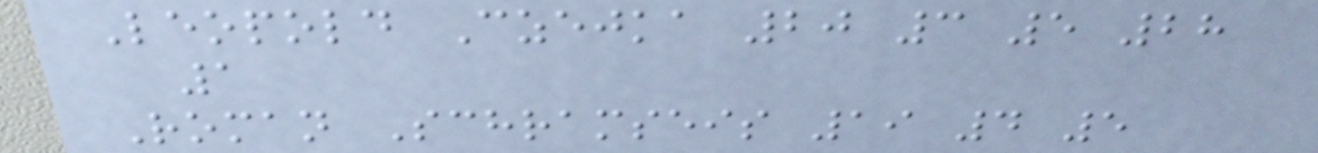Leopold Czejka 20 3 5 28
1
Roman Schramseis 19 4 5
